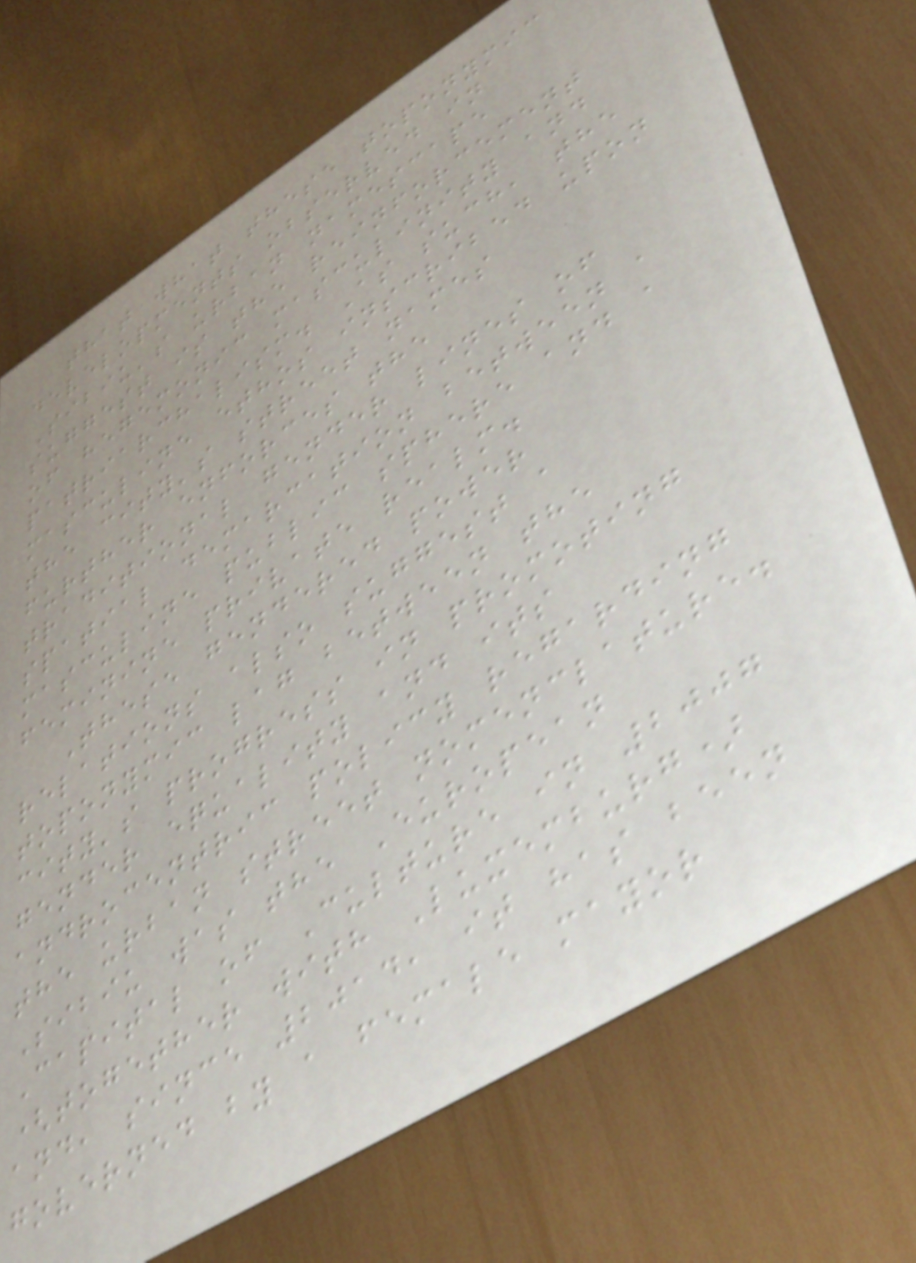that what these toponymic
developments observed in
Sibiu's urban namescape
suggest is the reinforcement
of hegemonic masculinity and
patriarchalism. As such, the
masculine ethos inscribed upon
the city's street names
further enforces the
traditional gender lines of
spatial demarcation between a
masculine public sphere and a
feminine private realm.
These gendered power
relations also suggest a
toponymic lag between the
city's progress in promoting
gender equality and its
androcentric policy regarding
the urban street nomenclature.
Sibiu was the European
Capital of Culture in 2007
(together with Luxemburg)
and, since 2014, it has been
governed by a female mayor
